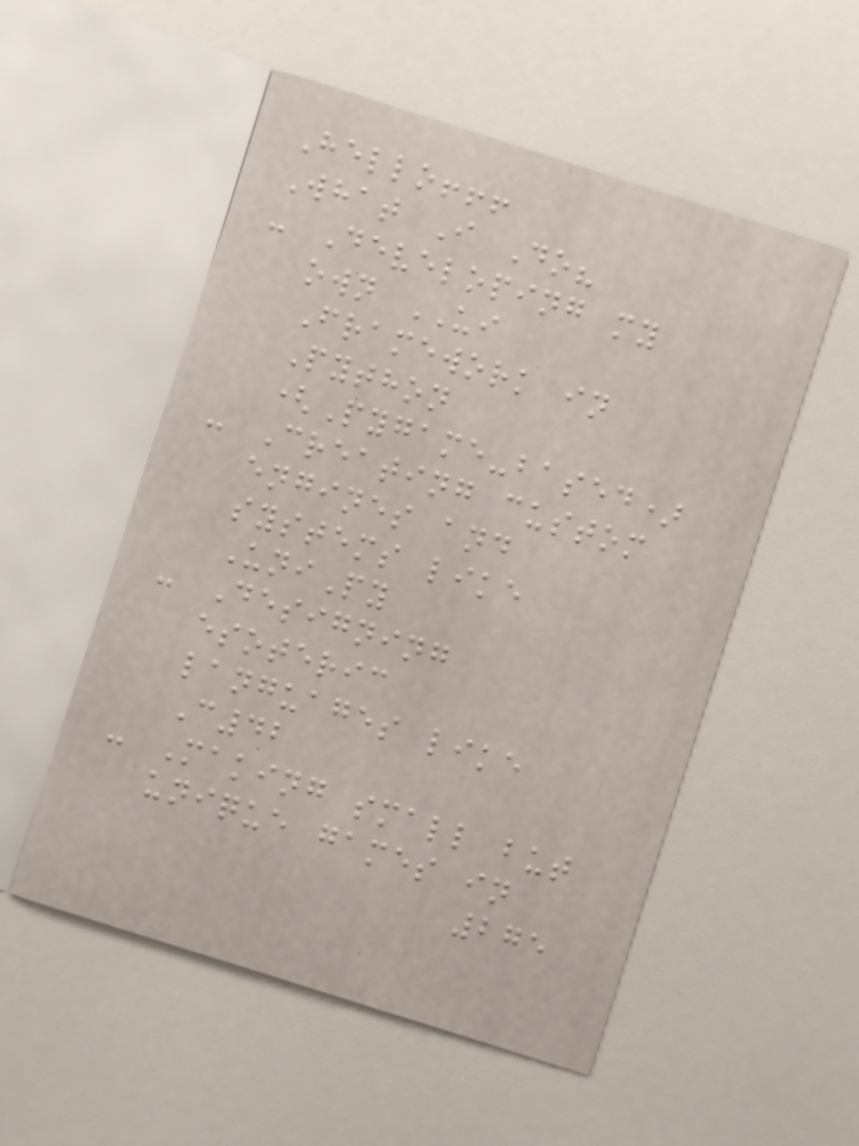Hello!!!
What I Do?
- Developing my
own UI
Framework in
Python
(Pygame-based)
- Creating custom
engines and
systems like
UniPy
- Designing
esoteric
languages like
C42
- Making small but
unique games in
275
